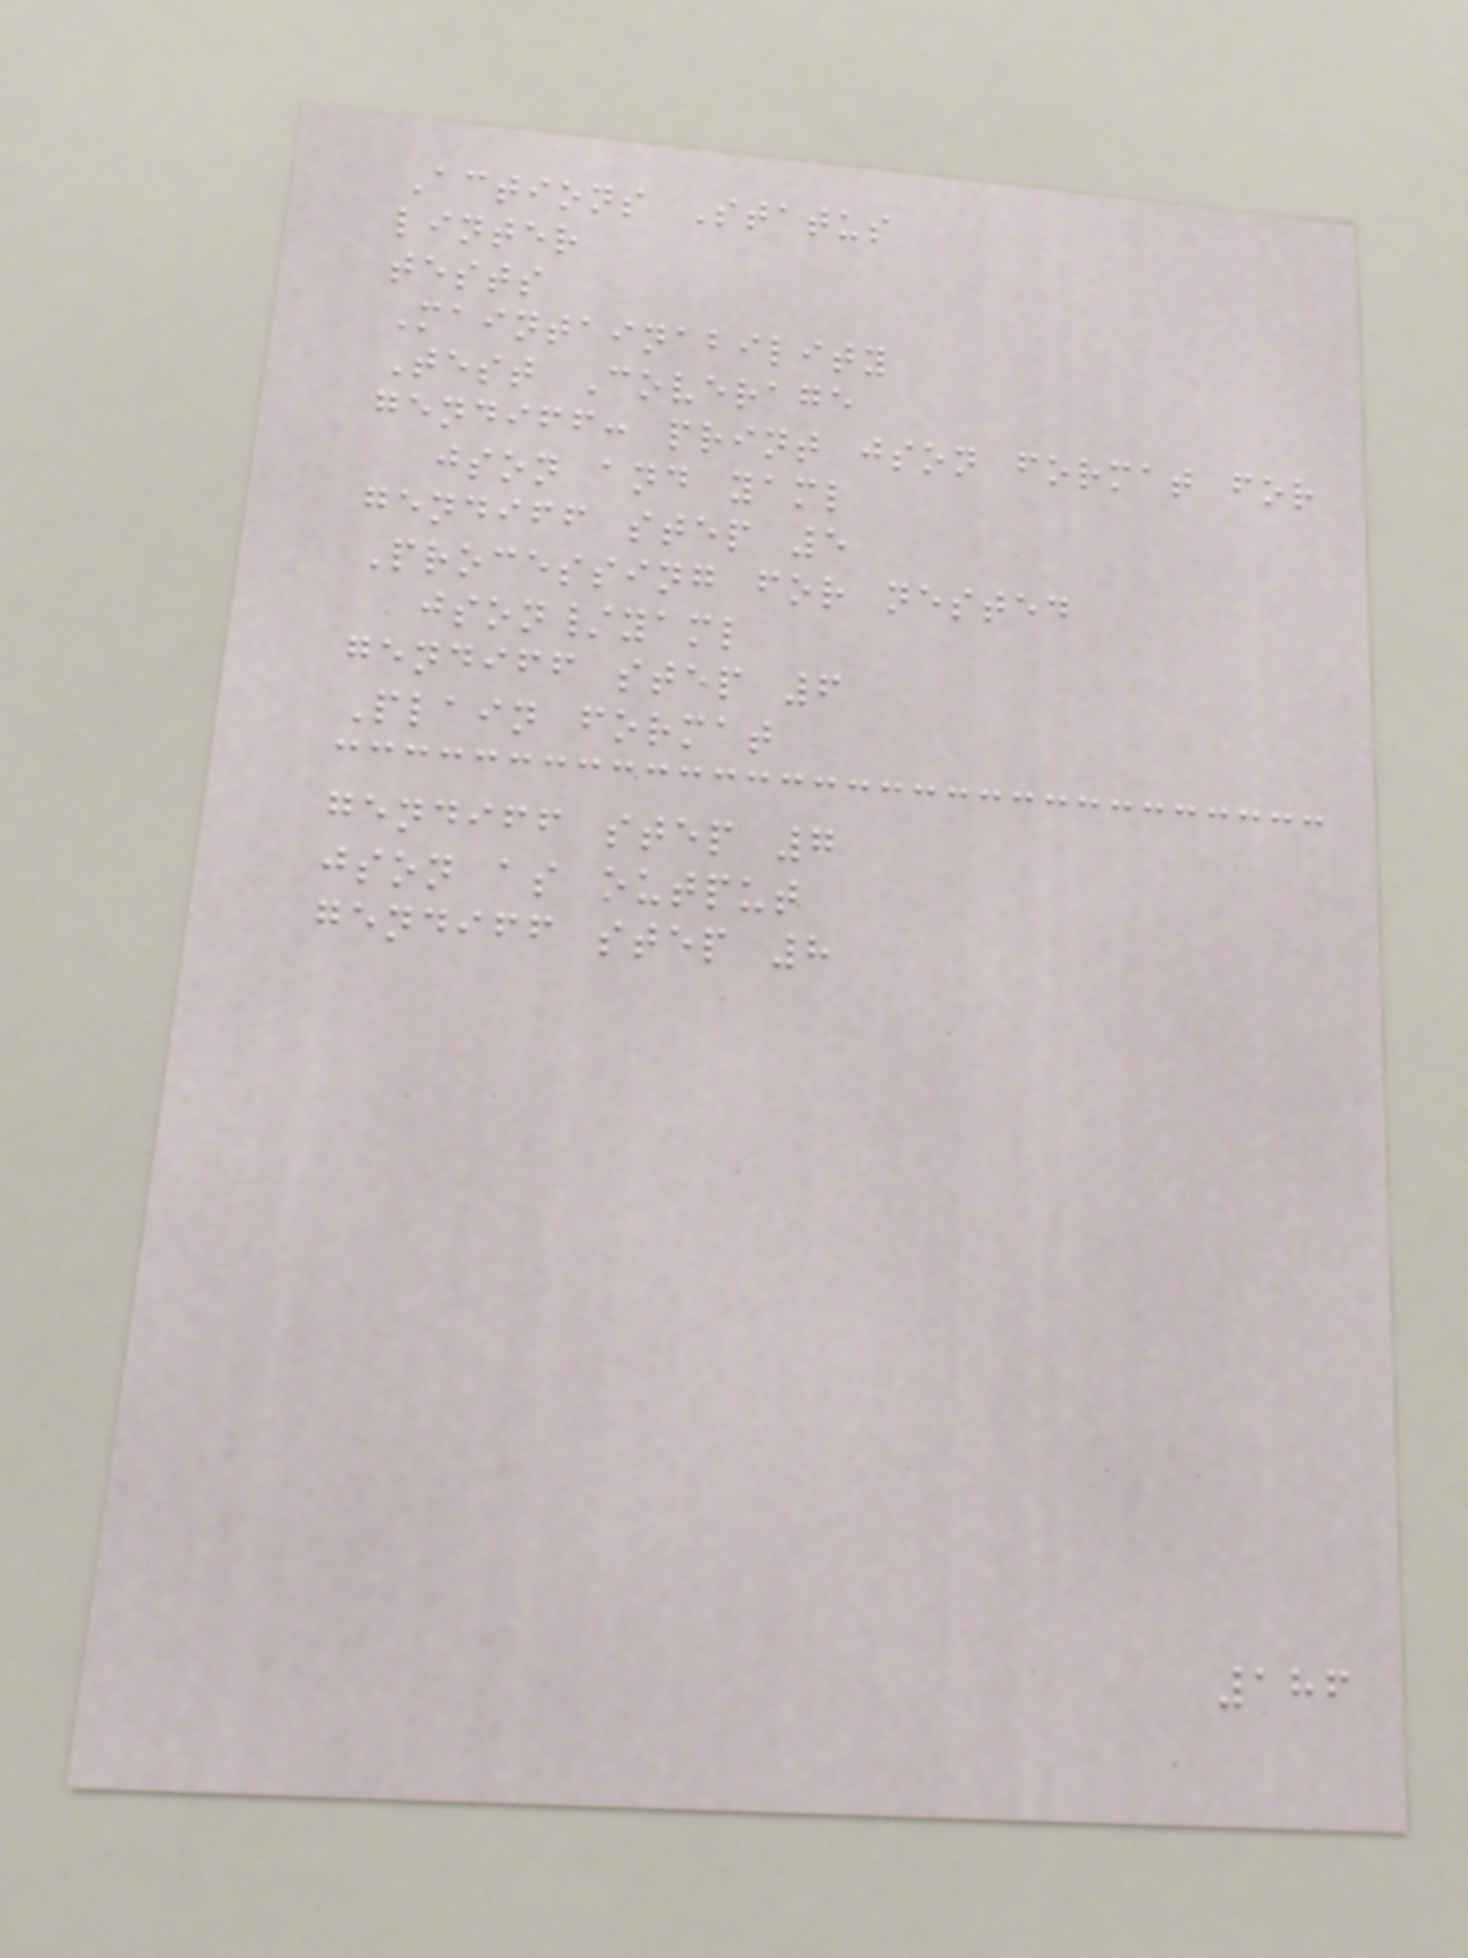Actions Status
linter
tests
Maintainability
Test Coverage
gendiff: print json format for
json and yaml
gendiff step 5
Processing for nested
json/yaml
gendiff step 6
Plain format
gendiff step 7
json as output
gendiff step 8
186
